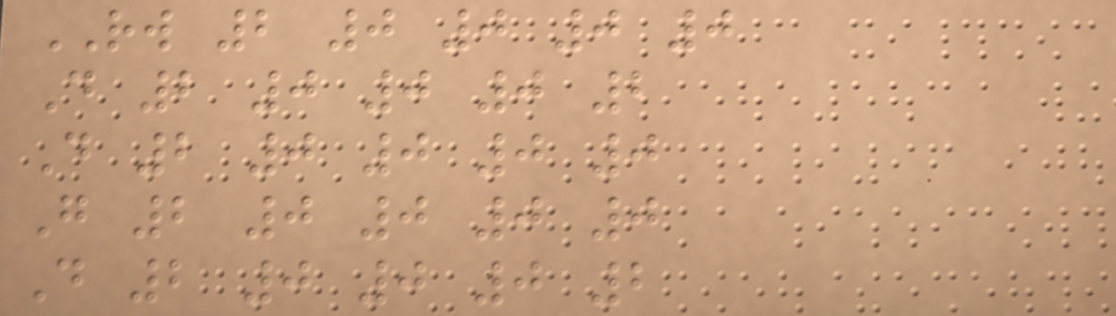RW 2 0 0 0 0
D 2 0 0 0 2
D 2 0 0 0 0
G 2 0 0 0 0
D 2 0 0 0 2
